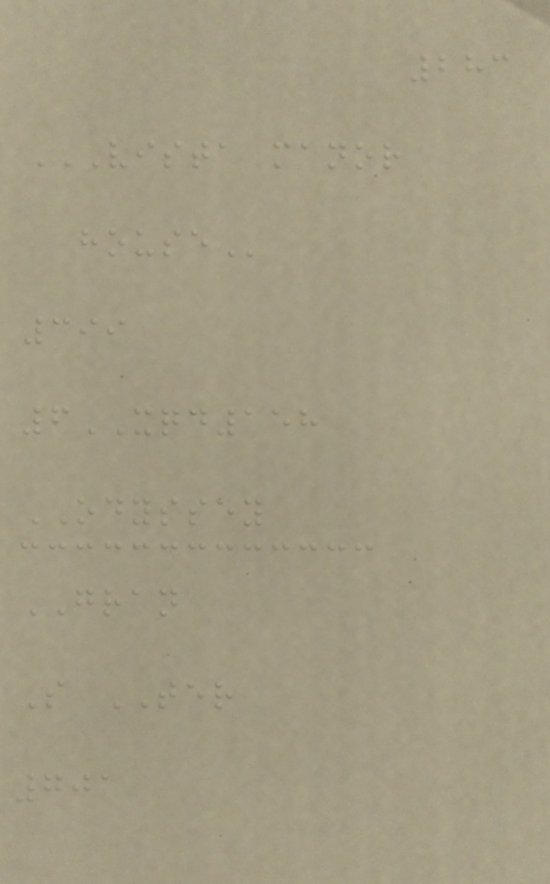283
VISTA MANOR
HOUSE
399
6XQD158
ODYSSEY
GRAN
S TER
701
